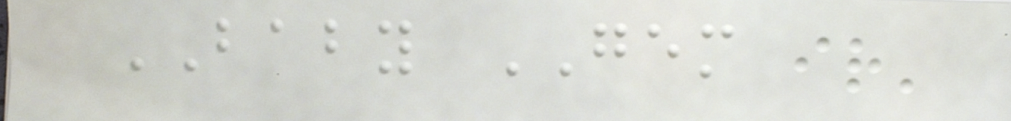BABY GEM
